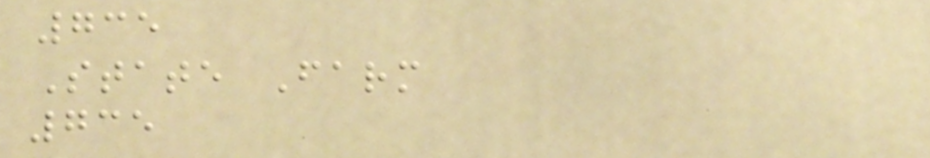735
State Farm
735
